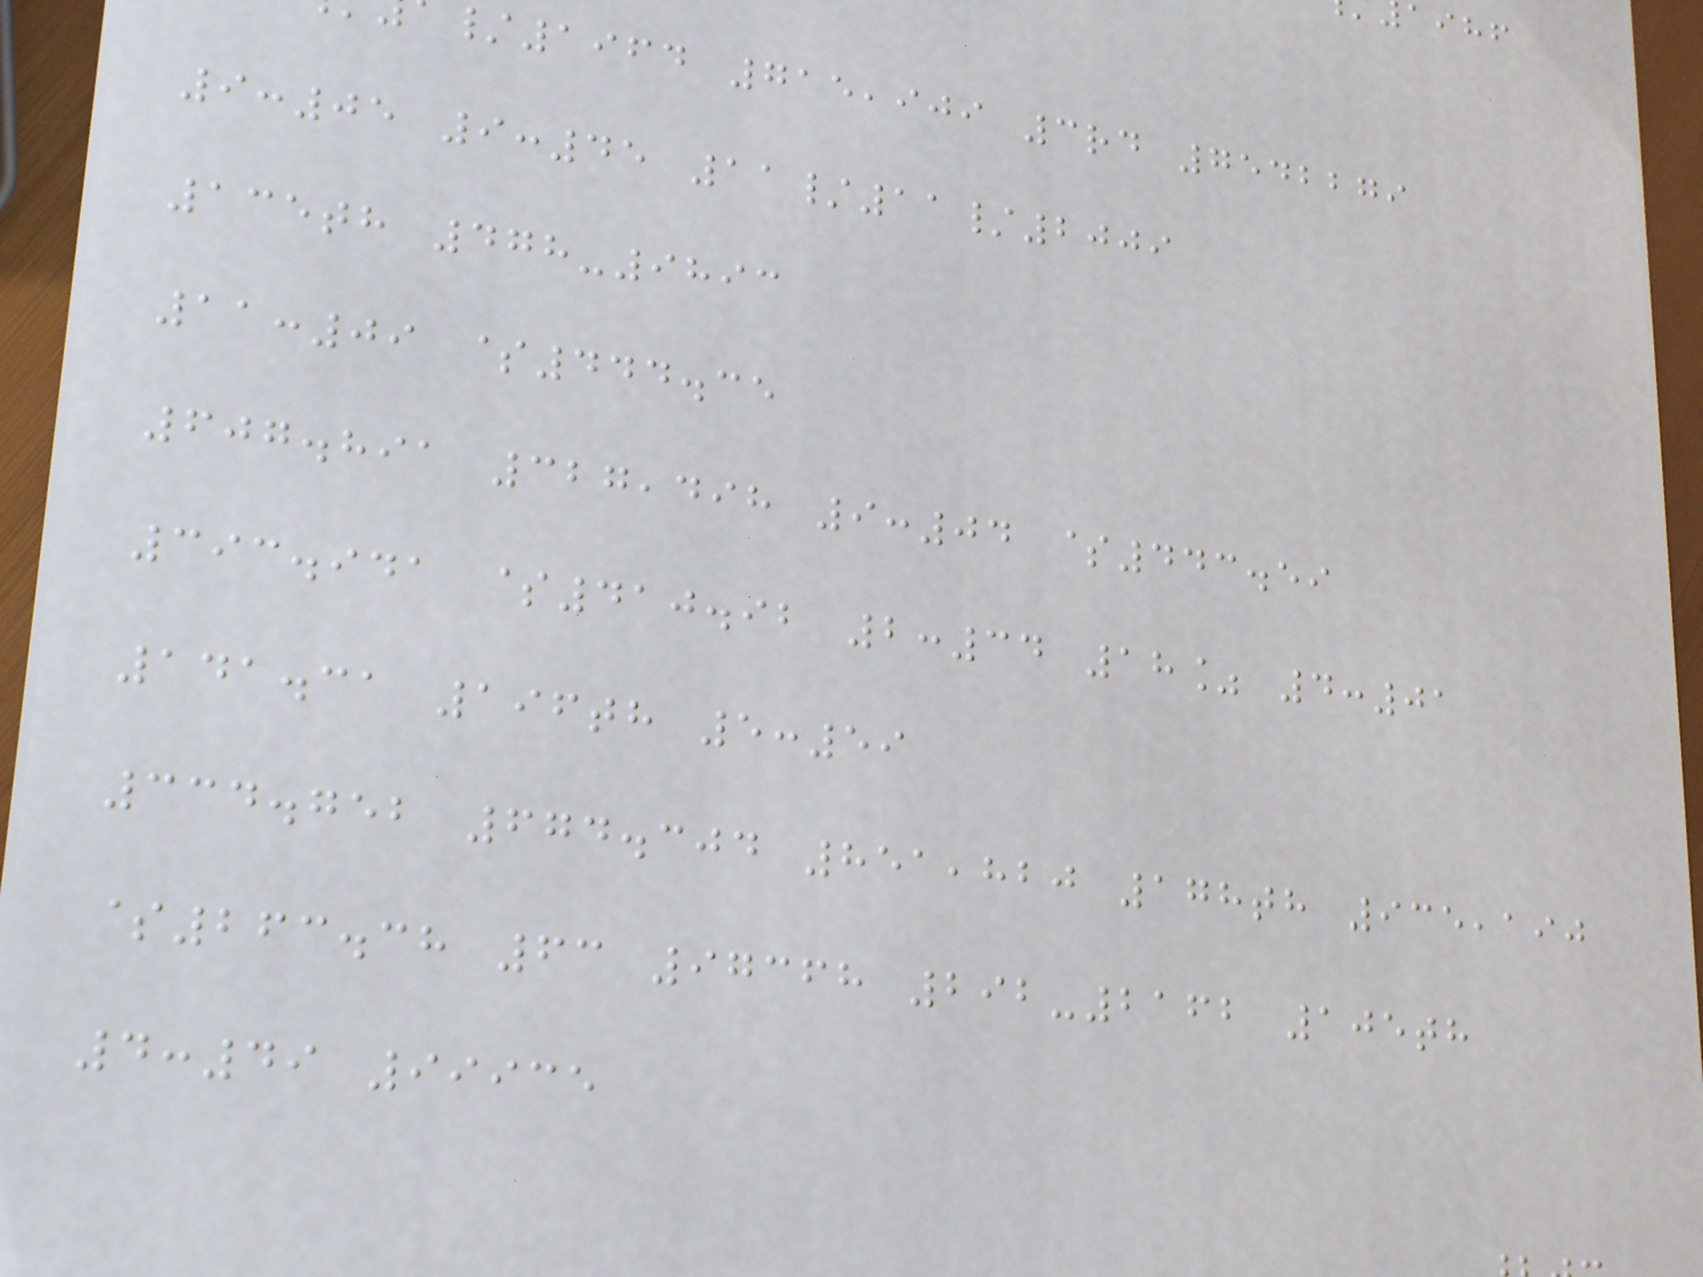/1964 715,909 3rd 7542279
9:05 9:45 11/11/2009
135th 478-9893
11:09 $444.35
607.891 327,498 9:04 $443.59
393.941 $410.92 2:34 18% 4:01
141.31 196th 5:59
334.752 674.304 851,820 178th 935,190
$263.38 63 97368 292-2162 105th
4:49 99935
